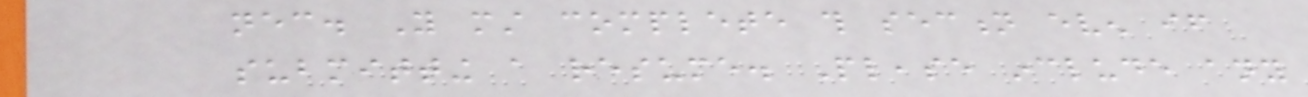necessary. You must complete this section even if
submitting a resume. Please include any
